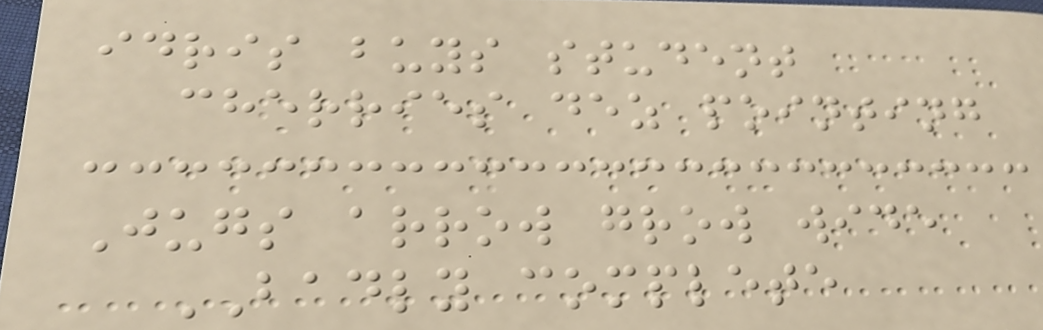idris buys student
cherries dez pointing
Jugs arrow grow wide
BADLY complete
